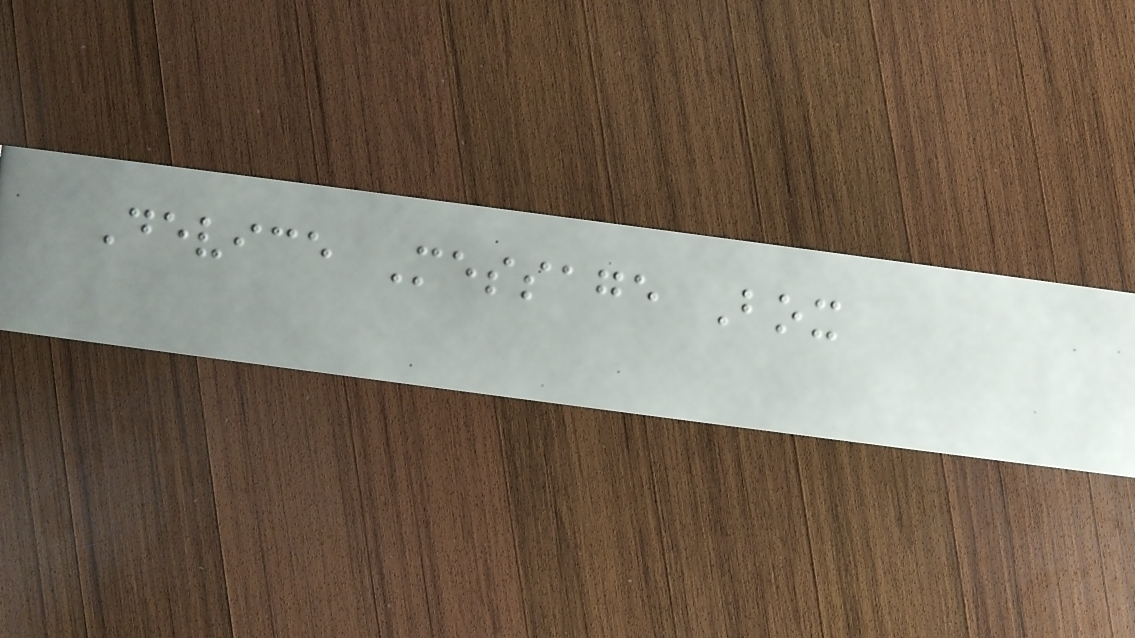Device Message Box
